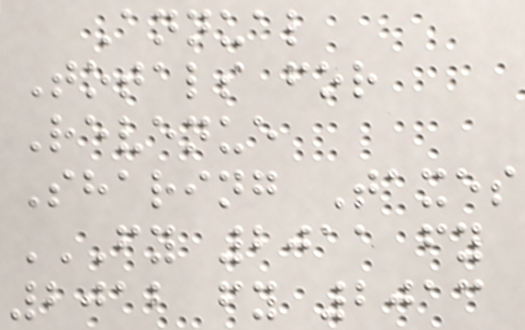Annual
Totals for
Revenue
Sharing Taxes
FY 2011 FY
2012 FY 2013
